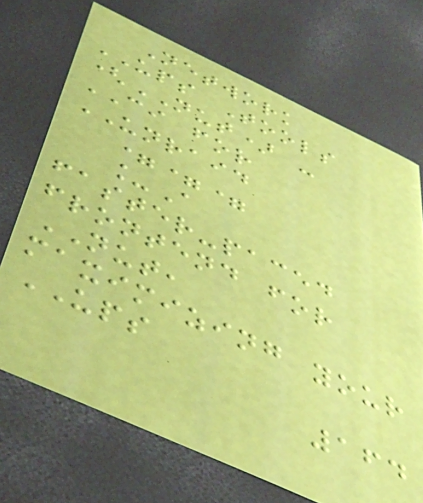Network
UPS Tools
(NUT) -
CI for
UNRAID
===
_A
faster-paced
frontend for
NUT,
maximizing your
UPS
164
